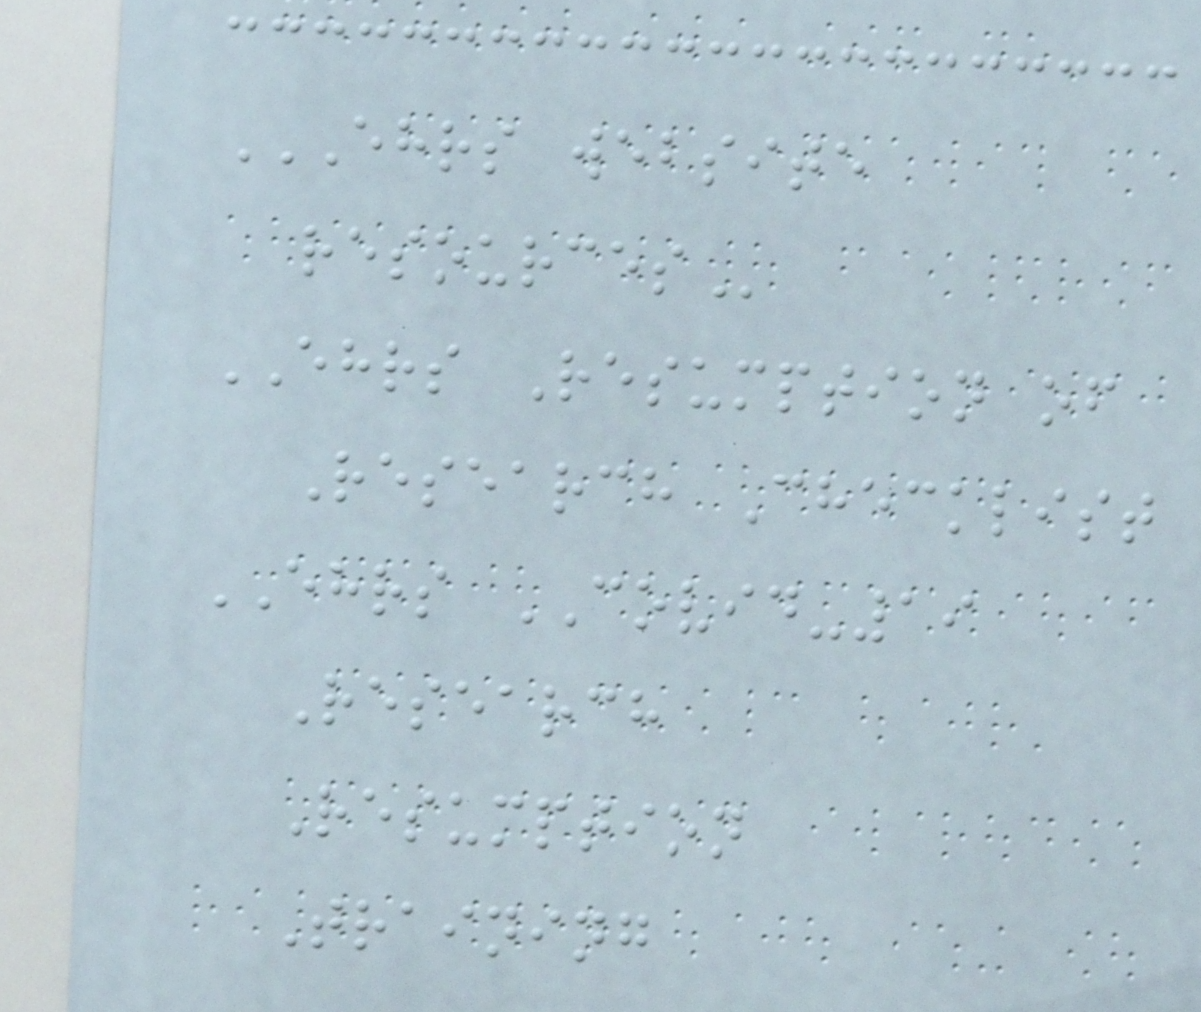EHRS WEBSITE
RESOURCES
EHRS Resumption of
Research Checklist
EHRS COVID-19
Research
Resumption
Training
